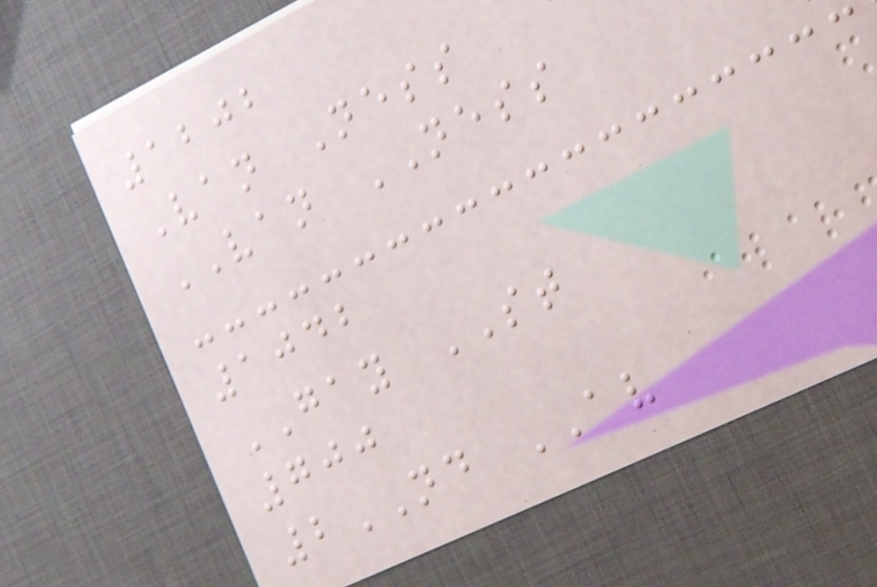1202
Van Ness
VAN NESS
1042
GAY ST
700
2ND AV
